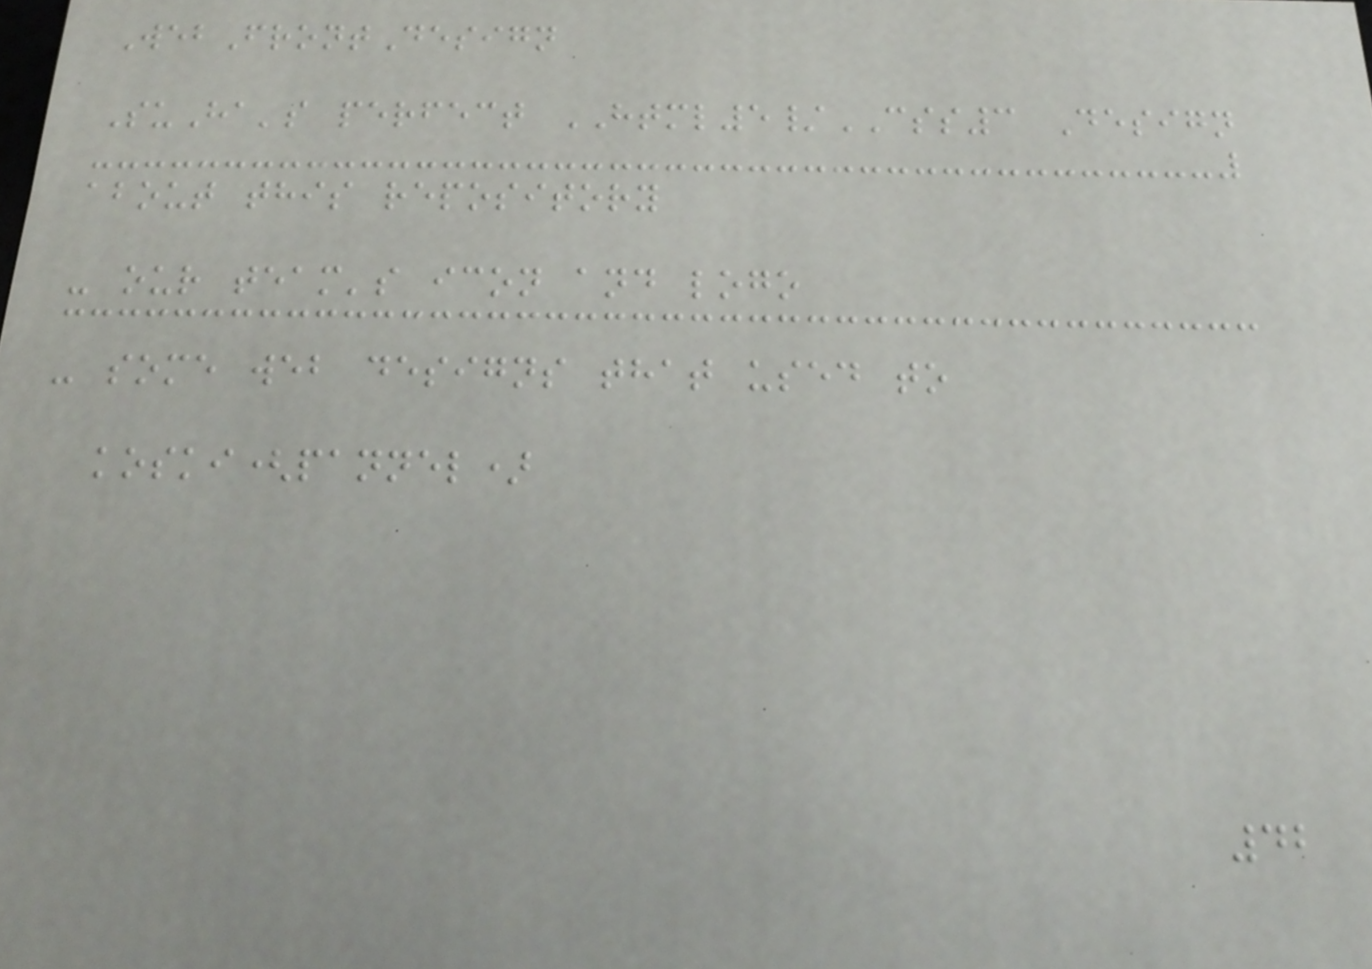WebFrontDesign
SuHa's perfect HTML5/CSS3 Design
about this repository
- our team's icon and logo
- some web designs that used to
koski(pannel)
42
